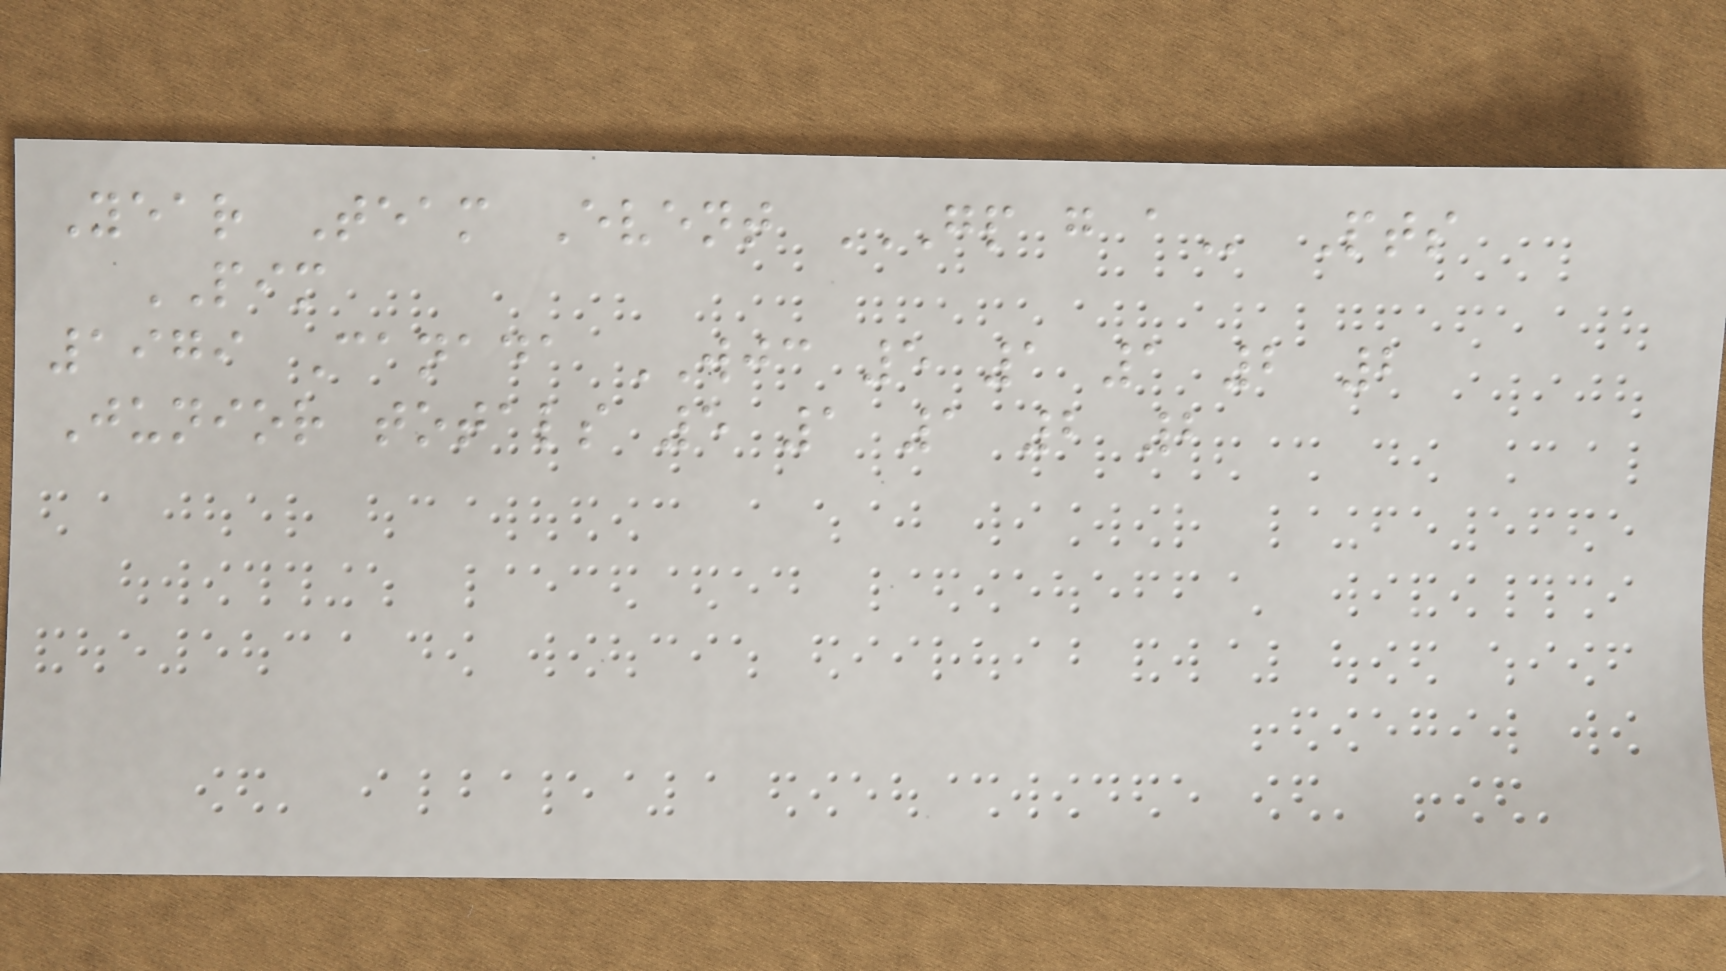Year Team Event GP G A Pts
PIM
1979 Canada WJC 5 1 1 2 2
Junior totals 5 1 1 2 2
